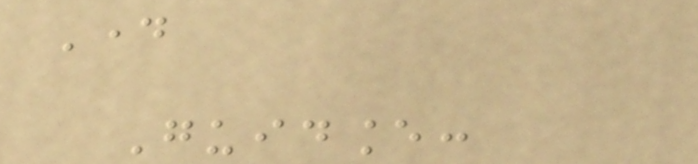Day
Guidance:
